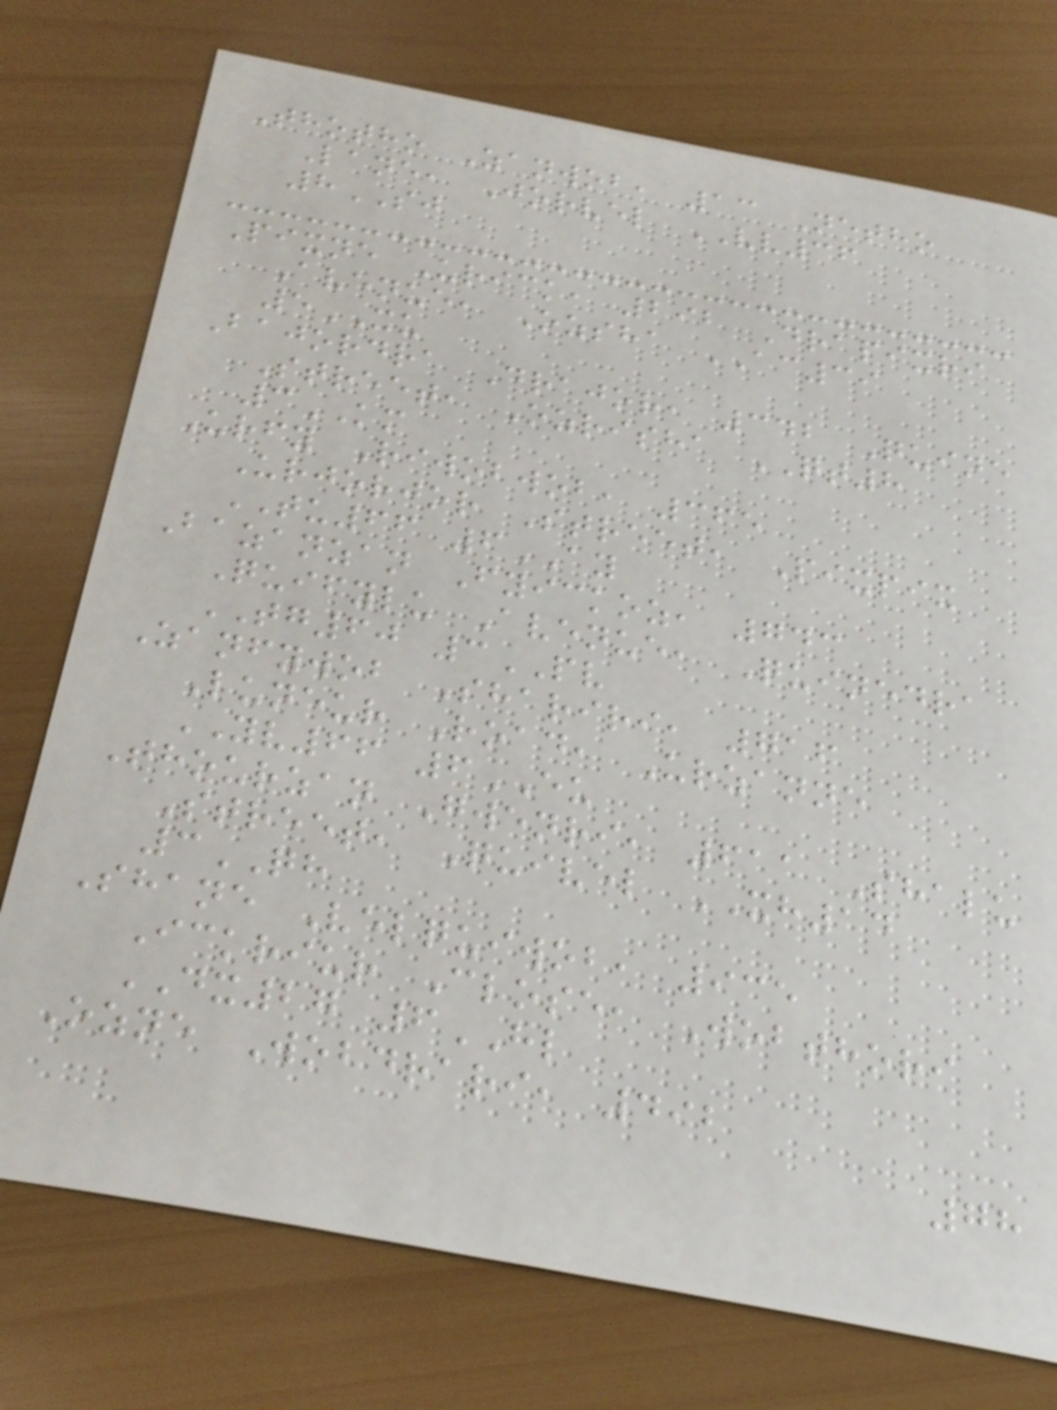Thotho Zanwob, 13 Netho
Lane, Jorvel VV36
8SJ
Pixne Urick, 292 Drapixri
Avenue, Ozsha AC39
5XU
Bajordra Drajor, 342 Quine
Street, Ozrisha QT8
3KM
Urfy Riwobwob, 365
Urjorjor Street, Pixpix
TU66 6AY
Bazanzan Fyickoz, 743
Quifylu Avenue, Quinedra
TG60 3PV
Zanfywob Shariri, 716
Luneur Road, Urzanne
YV66 6EU
Thourzan Gwenri, 611 Shalu
Street, Quivel XH14
3QH
Shane Velquiwob, 935
Ickriur Close, Wobthori
DX27 6HL
Ozne Wobdrari, 492
78
